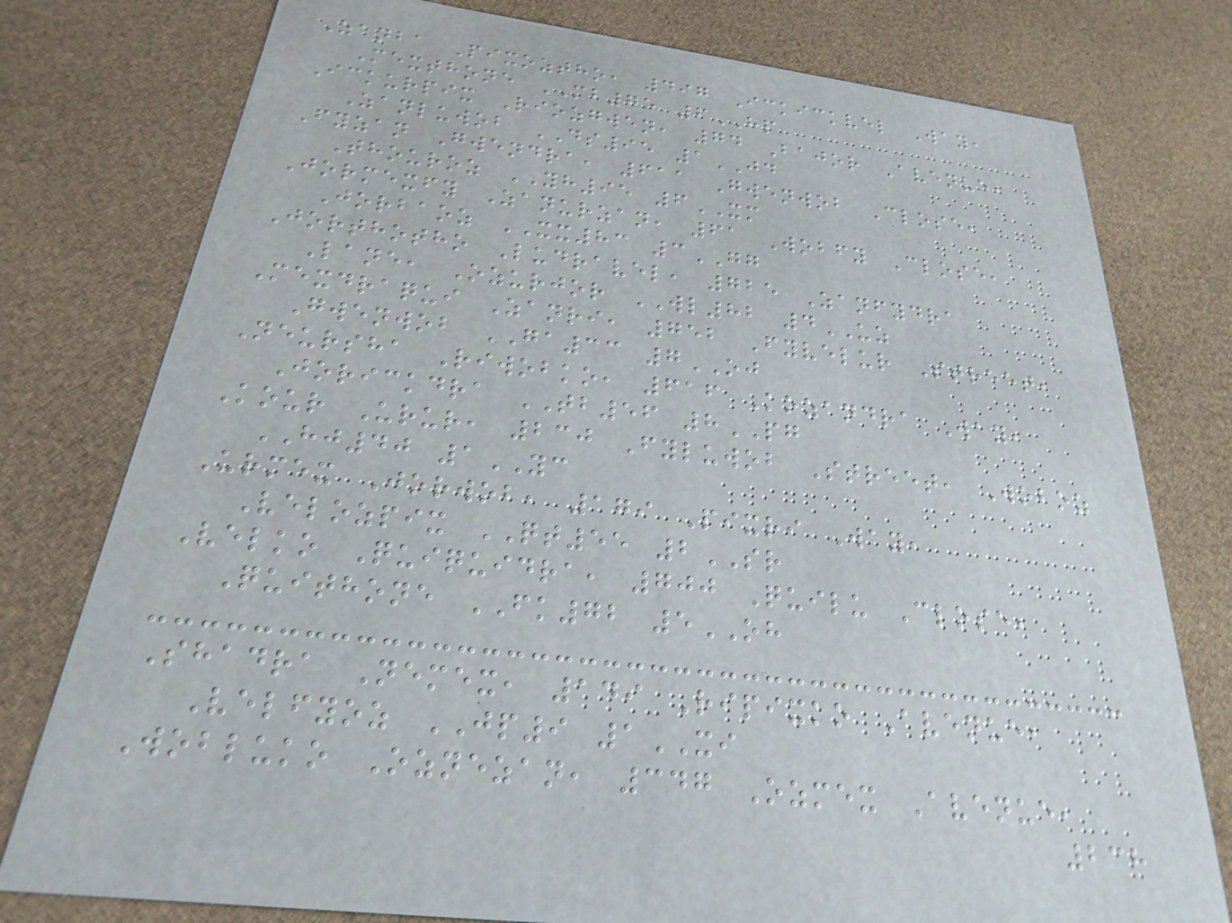Zanba Pixoztho, 497 Ickickvel Way,
Mexthone MB75 6HP
Ickurpix Riozgwen, 74 Bajor Avenue,
Zanluwob DS95 1JD
Fyzan Gwendra, 611 Gwenwob Close,
Thouroz YH95 6XM
Jormexfy Zanurzan, 61 Wobfy Close,
Jorbaoz XX83 3GG
Jorthotho Ludravel, 725 Zanfydra
Lane, Ozurjor WL82 4UZ
Mexdraqui Zanri, 752 Fyvelur Street,
Gwenwob GA33 7OJ
Neursha Riwobko, 616 Kozandra Way,
Jorickdra TB56 8PG
Kour Urur, 230 Fyluwob Street, Woboz
HJ40 1YC
Urmex Jorwob, 179 Pixri Way,
Velozpix QT55 2SR
Velko Quiquidra, 700 Quilu Close,
Quithone FK72 5OH
Shadra Nemex, 149 Ripixko Avenue,
Velfyoz JP9 1XI
Wobluko Oznezan, 347 Ozmex Avenue,
238
